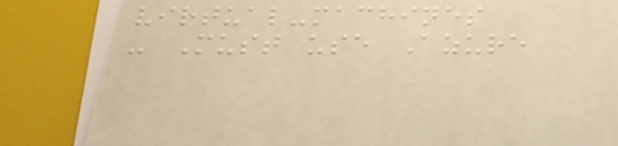virtual-machines
- Must use Azure
